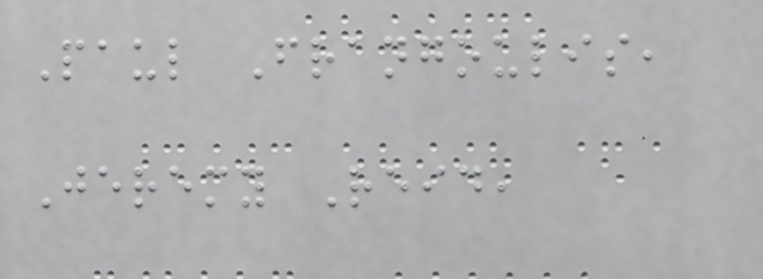Paul Frangoulis,
Jeremy Reid,
